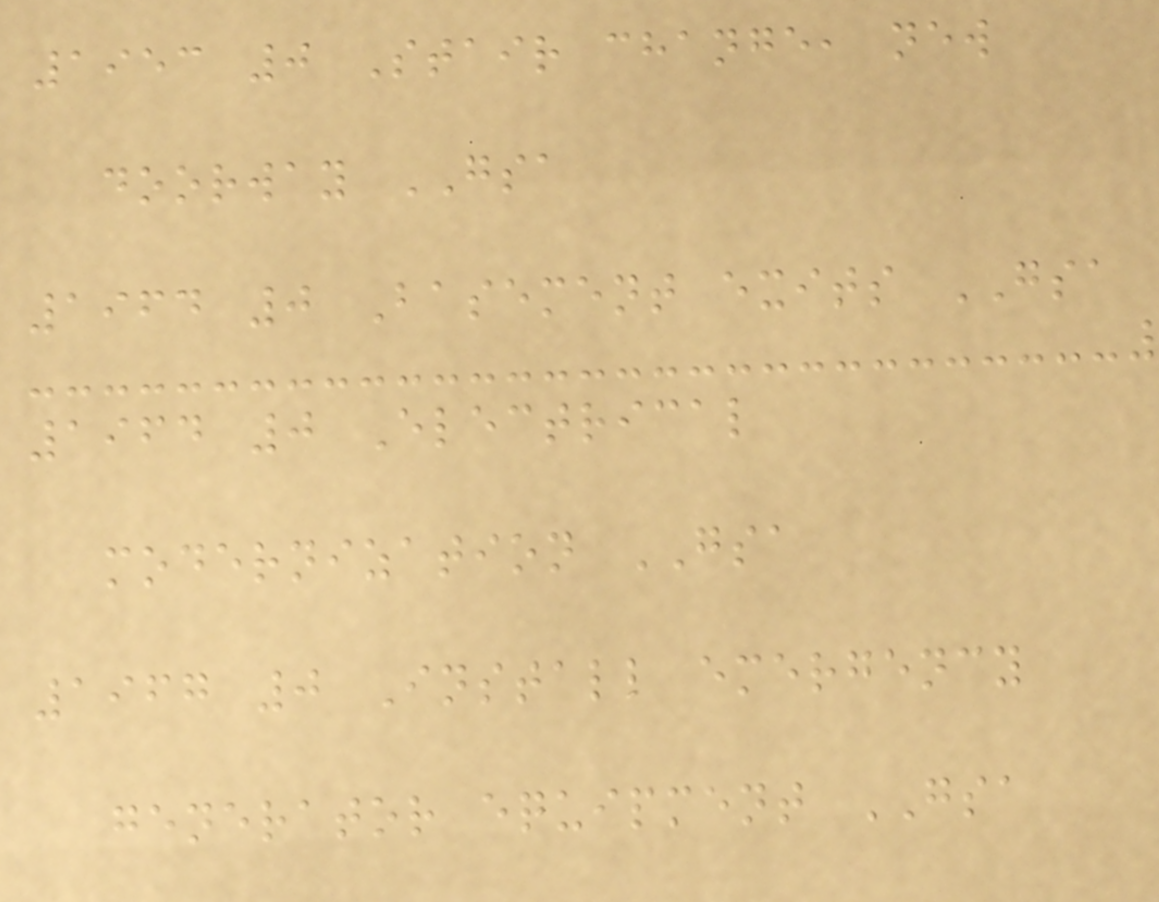1953 0 Stair change, new
doorway GSA
1964 0 Basement exits GSA
1964 0 Electrical
modernization GSA
1967 0 Install emergency
generator equipment GSA
